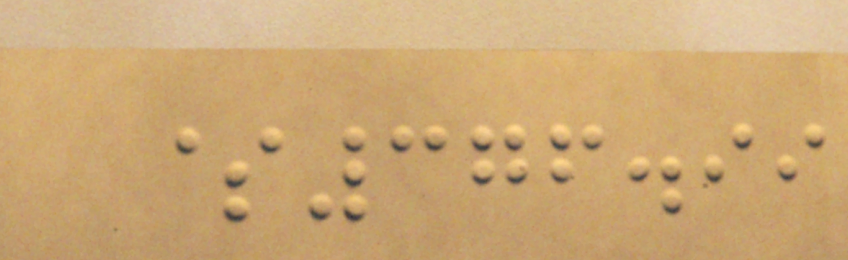$376.99
